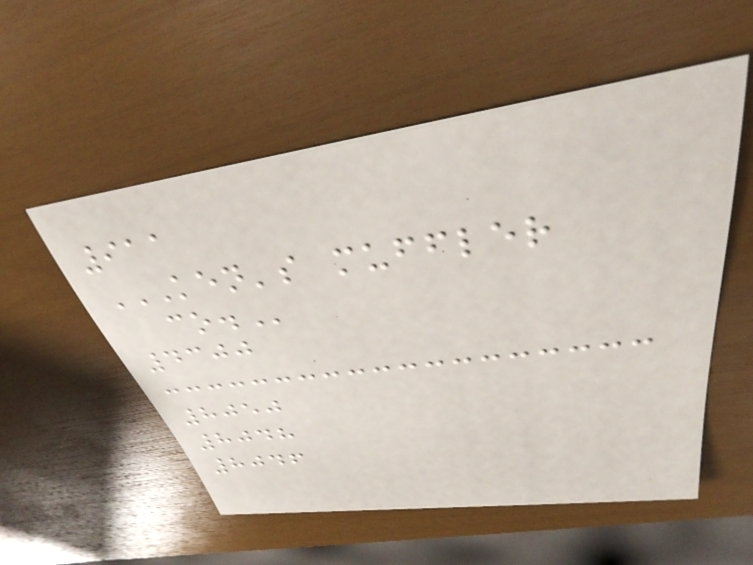911
KEN'S MUFFLER
CO.
4300
8050
8048
8046
